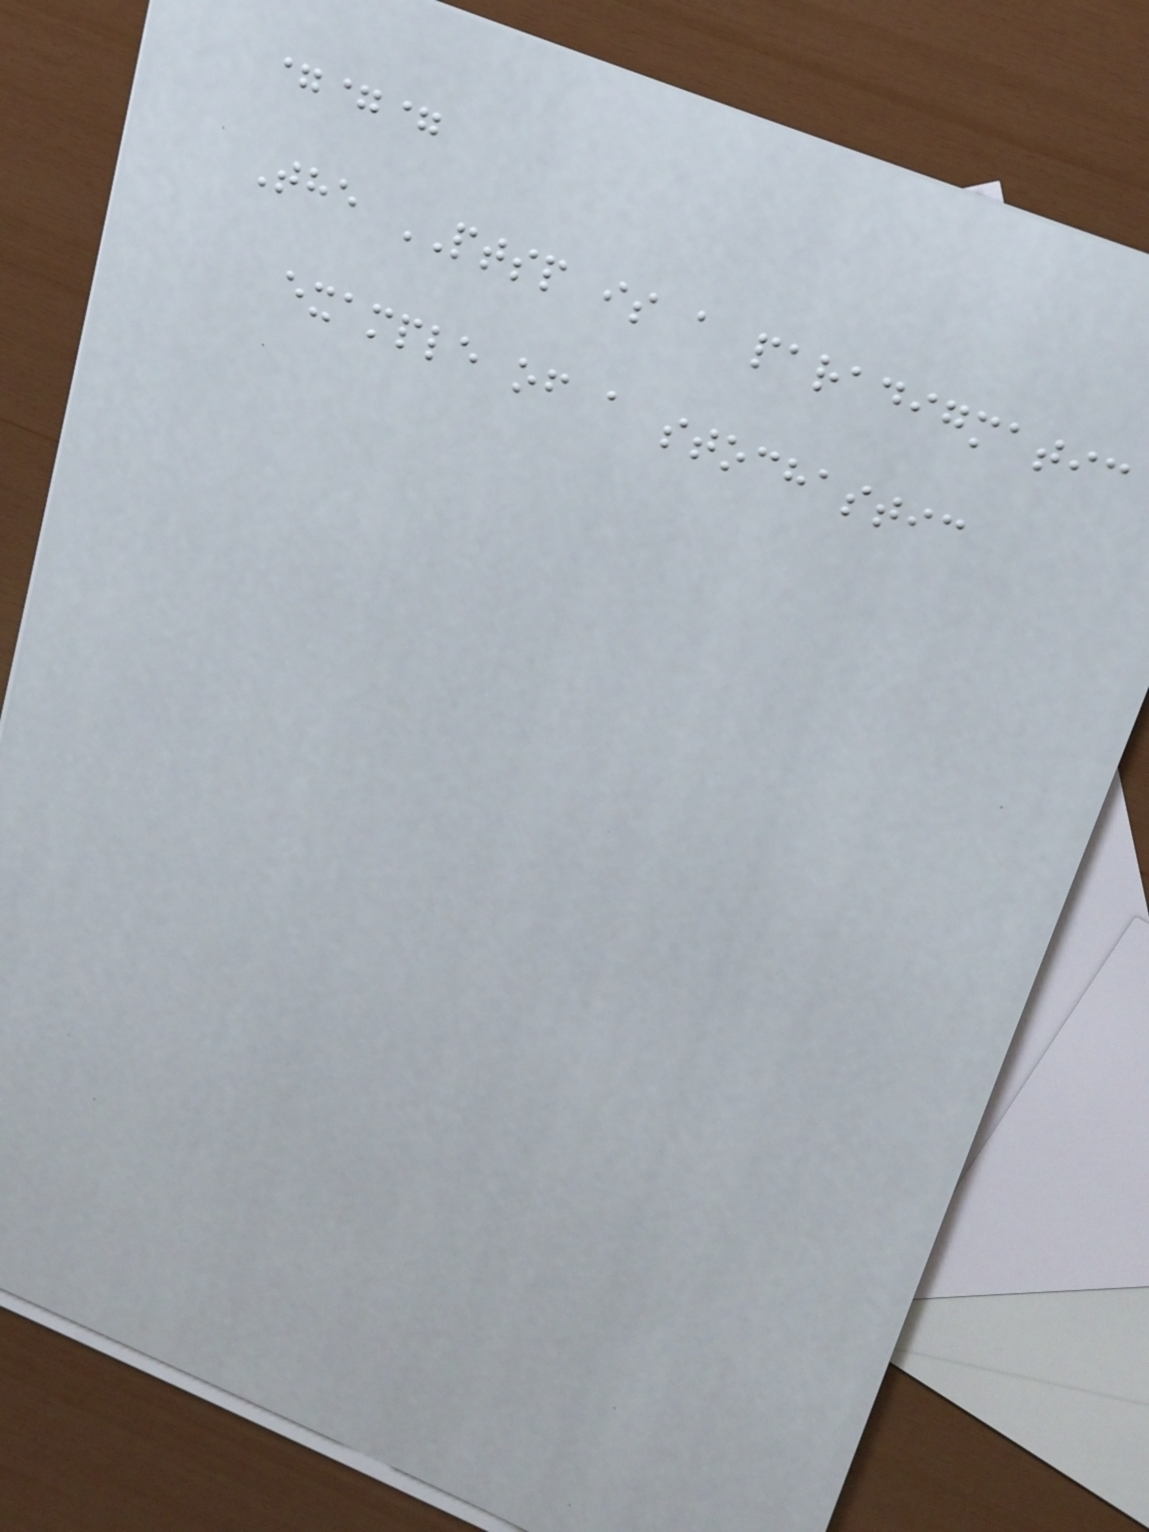===
The PTSP is a paradigmatic
example of a stochastic
